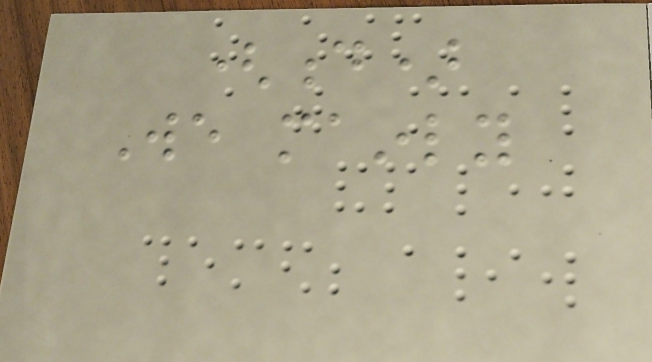(d)
We mainly
